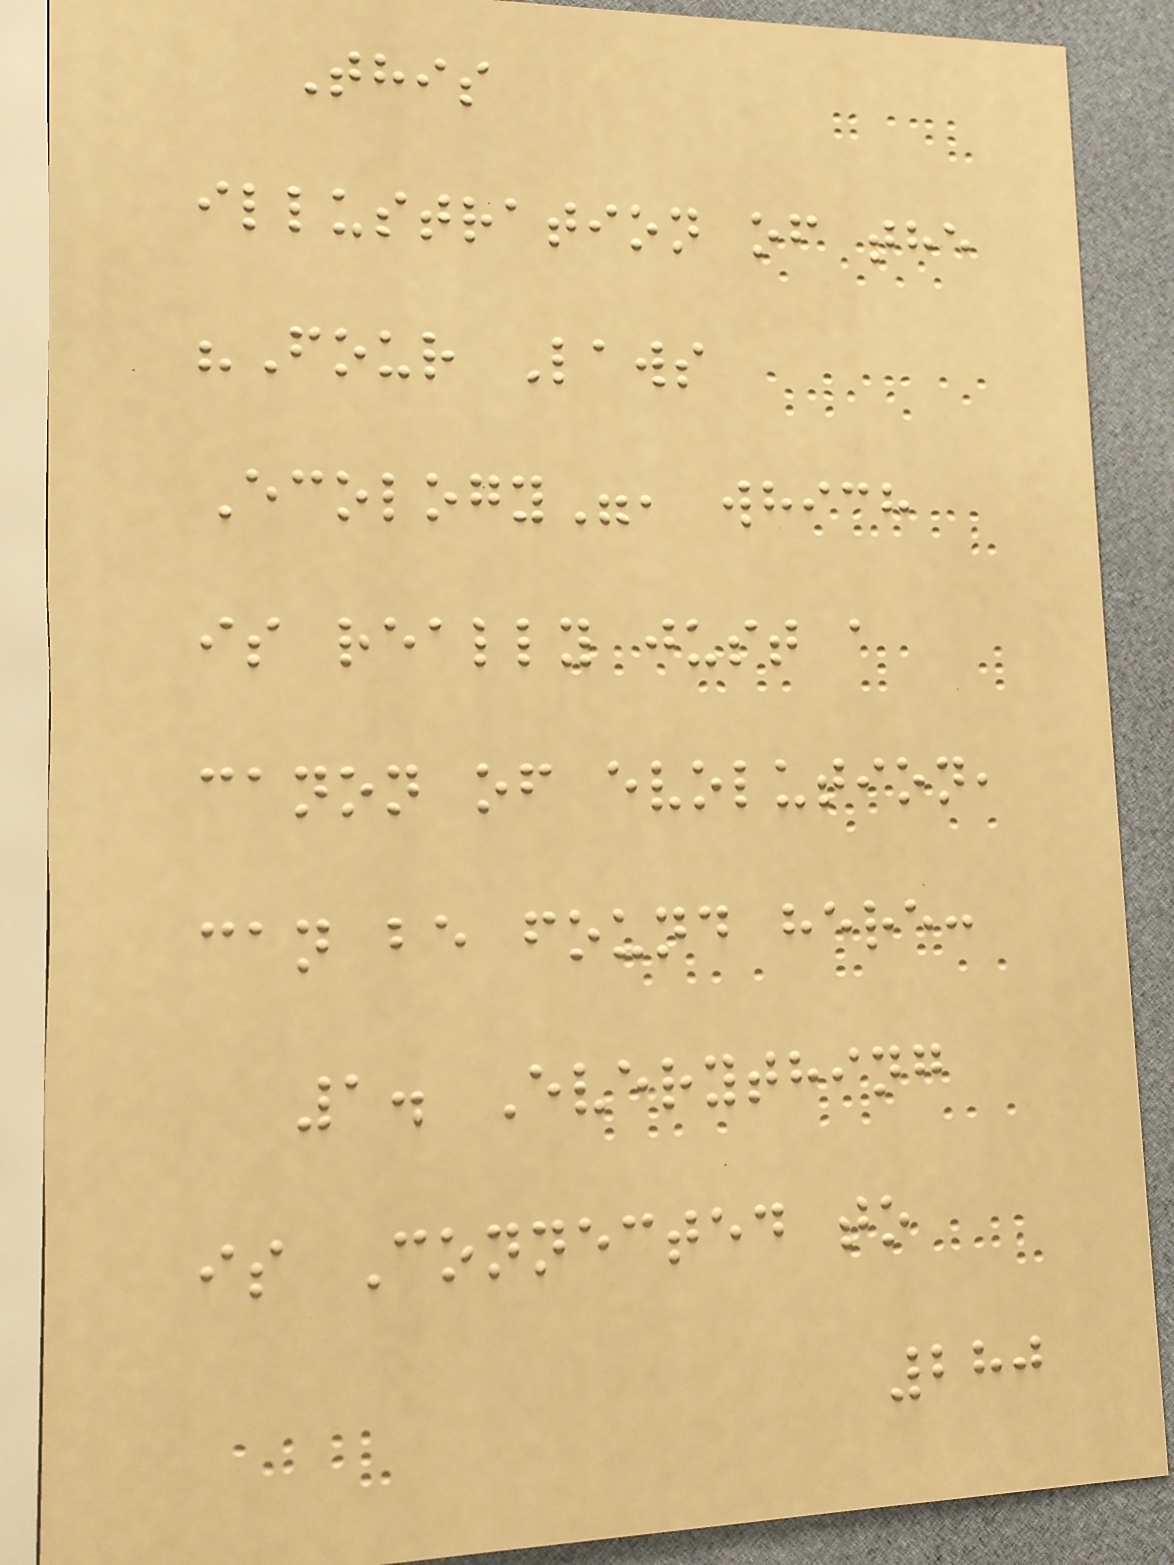This
illustration of the
"Four Laws
Ecology", which
is really just a
canon of evolution,
can be found here:
1. Everything
is Connected to
280
